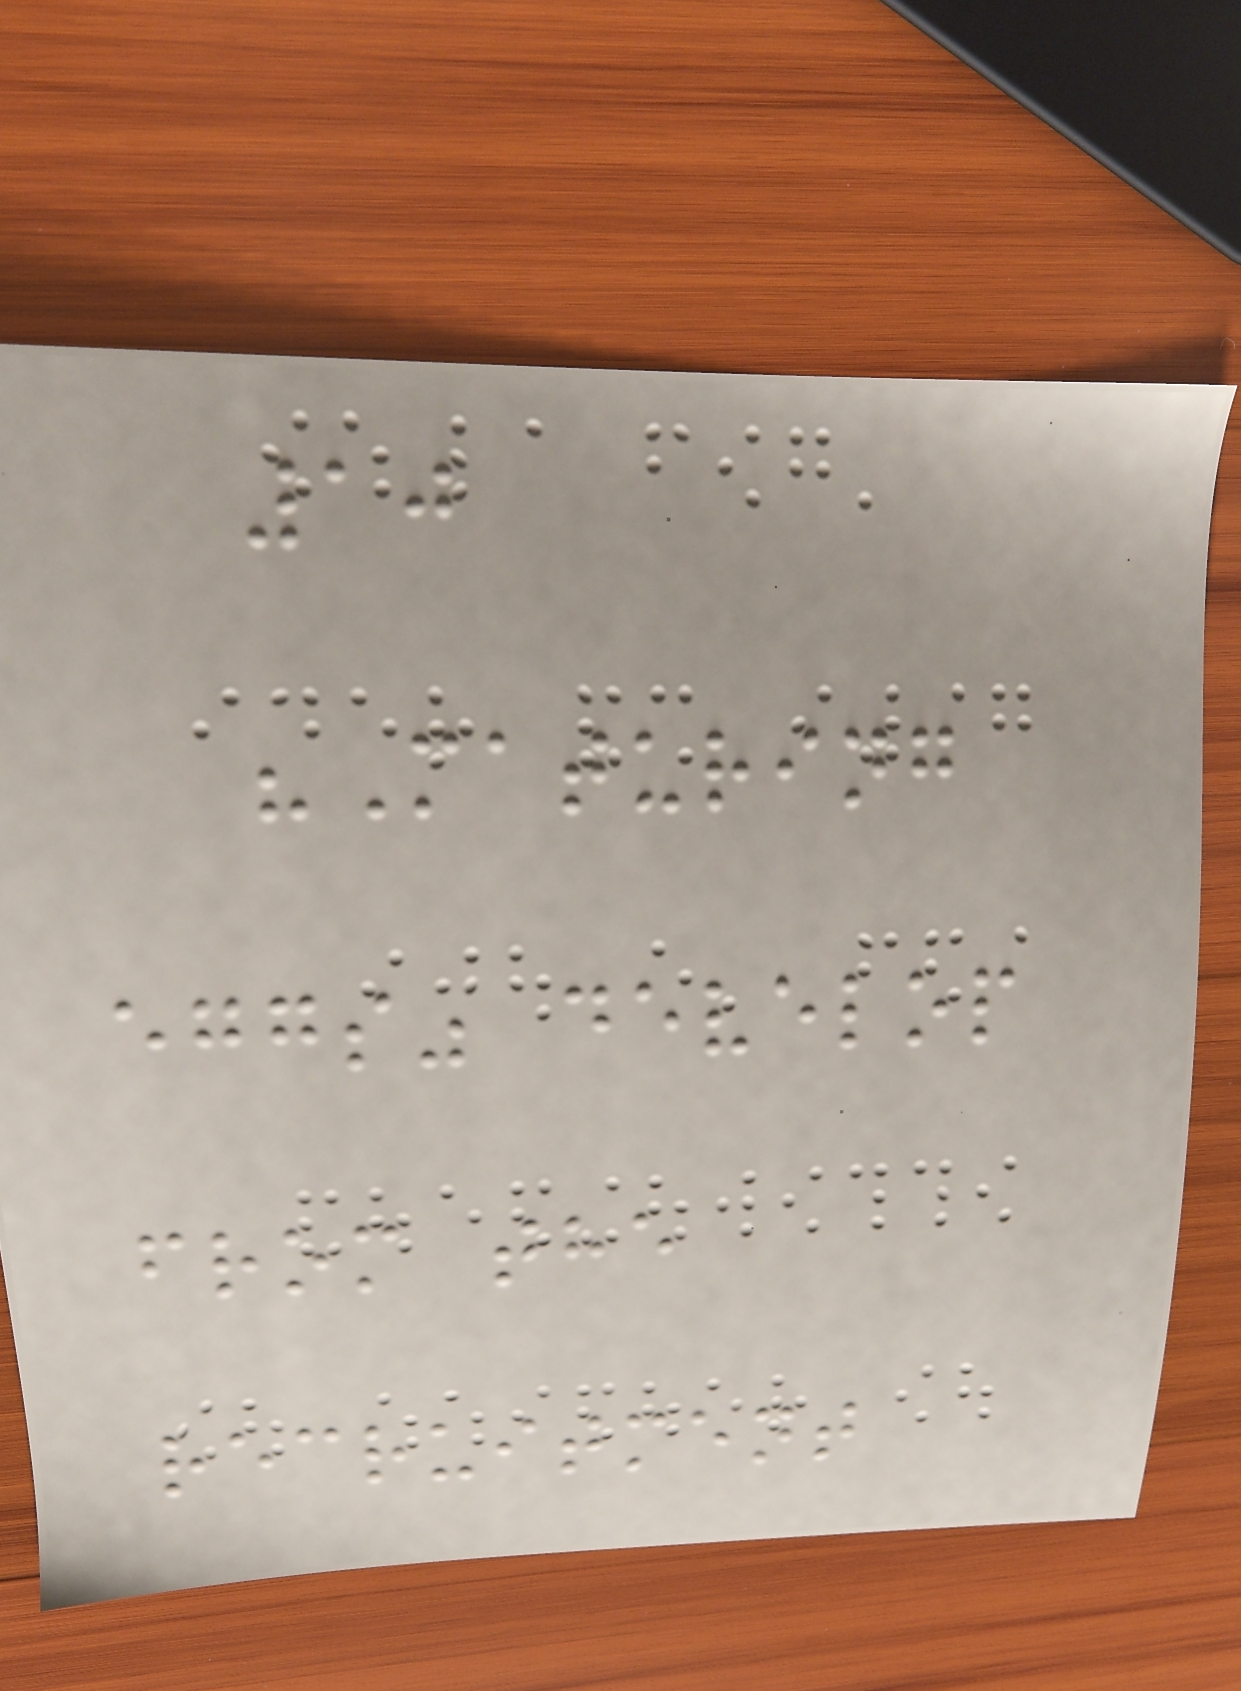10
"Maturing
eggs" develop
from the
recruitment
